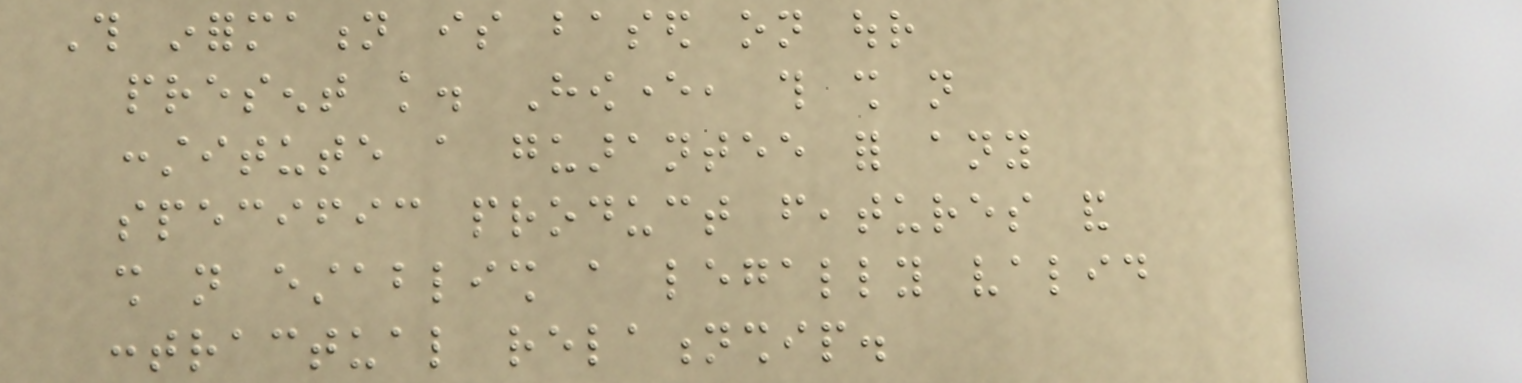This information is based on our
present knowledge. However, this shall not
constitute a guarantee for any
specific product features and
shall not establish a legally valid
contractual relationship.
